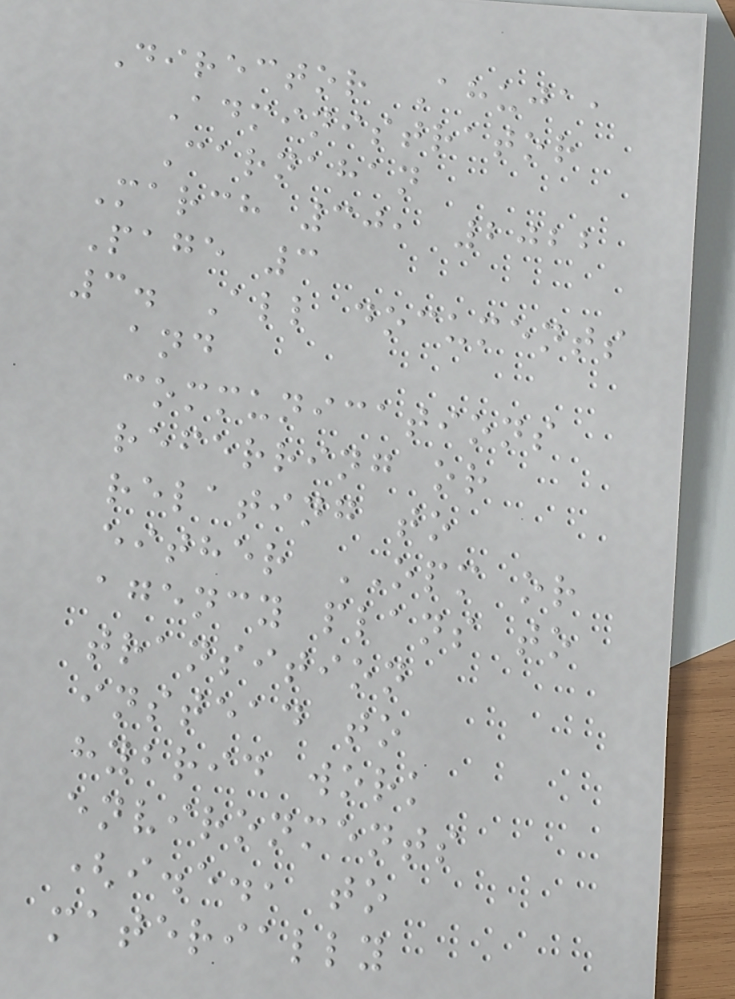Director Ahuja,
Administrator
Carnahan
March 30, 2022
Page 3
3. All documents
and
communications
referring or
relating to
either OPM or
agency plans to
transition
instead to
hybrid work
environments
(i.e., to
materially
